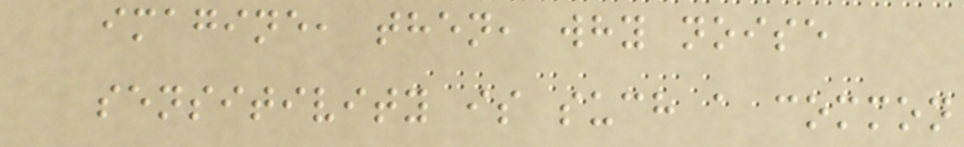imagine, then, why noise
sensitivity is such a common
